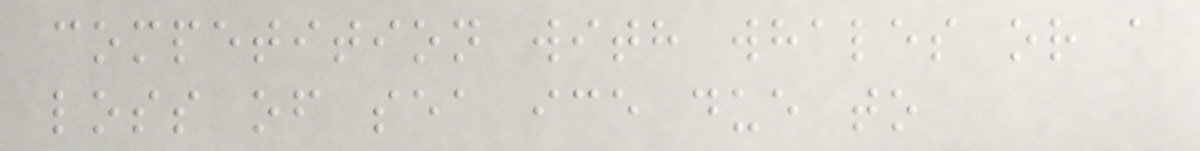competition with whales or a
loss of sea ice due to
